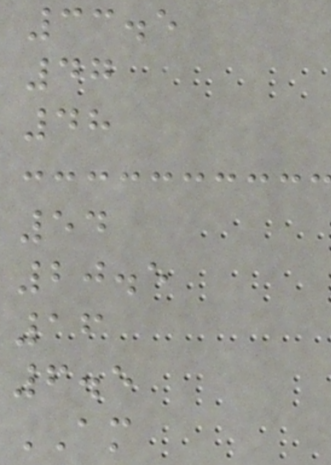33.5
47
48
54
20.5
16
6.5
AM
